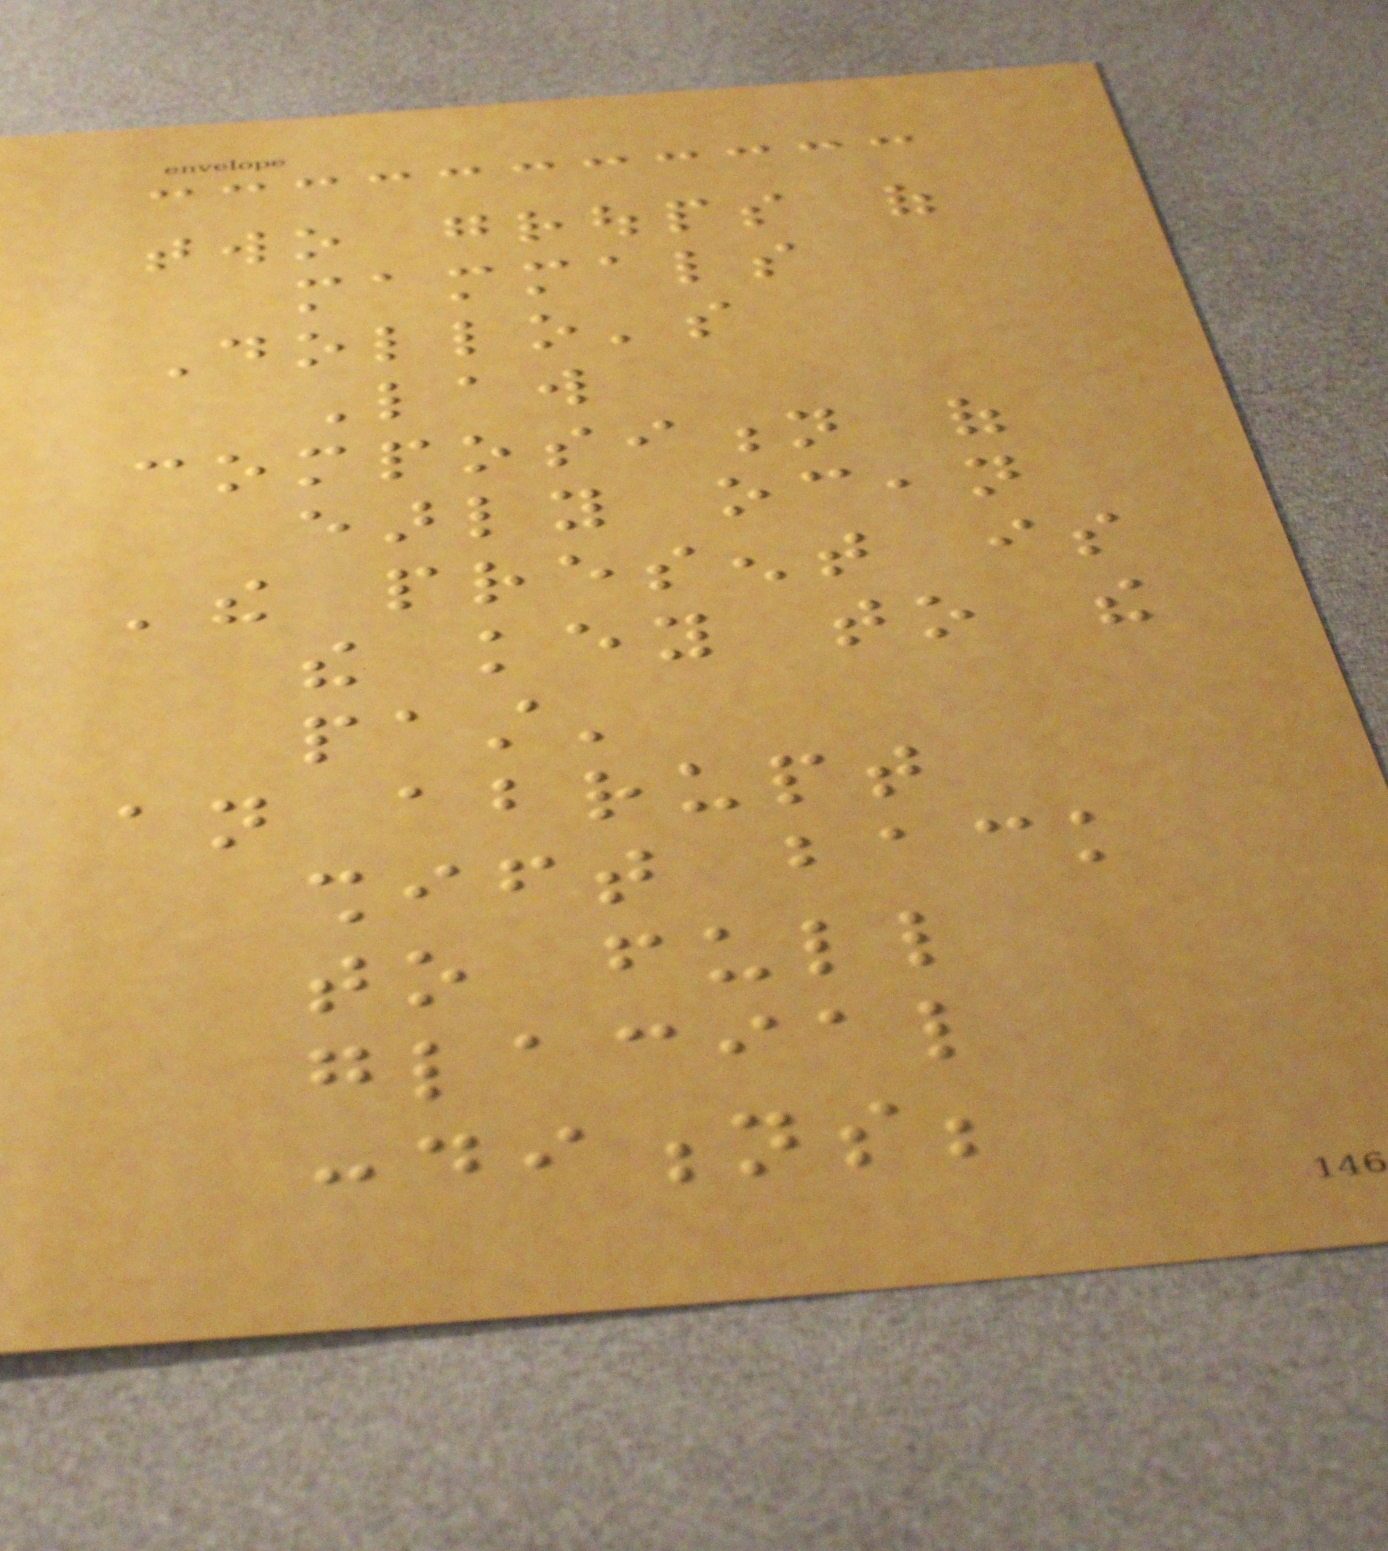two groups of
mammals
Dollo's
Law
composition of
early ocean
'the present is
the key to the
past'
an abrupt
shift back
to full
glacial
conditions;
